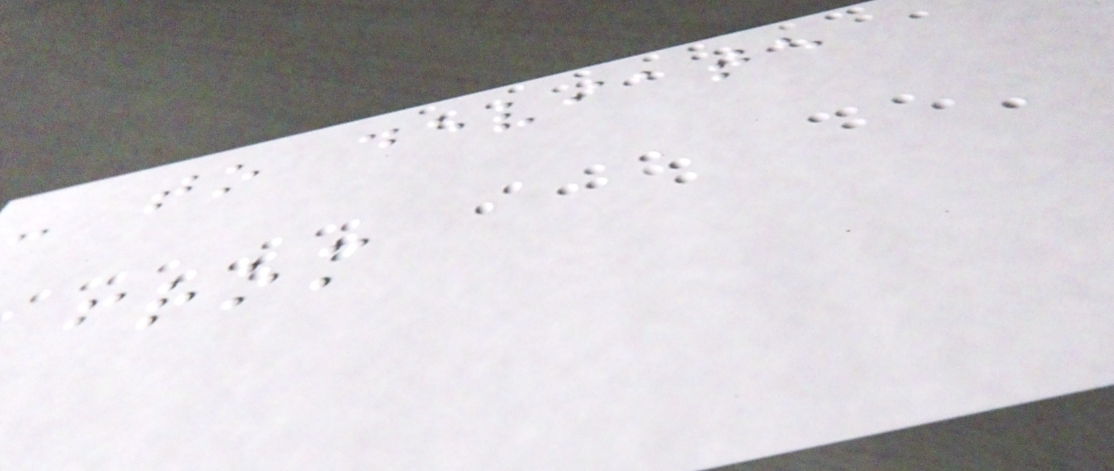- to deviate
from
